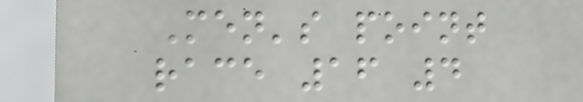Men's point
race 16 4
